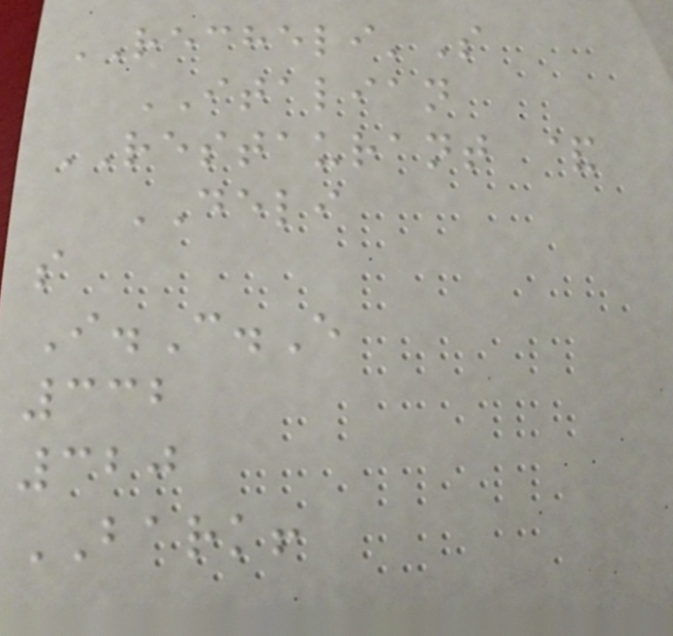RECHELI'S
ITALIAN
RESTAURANT &
DELI
s
I.C.E
332
320
BARK!
